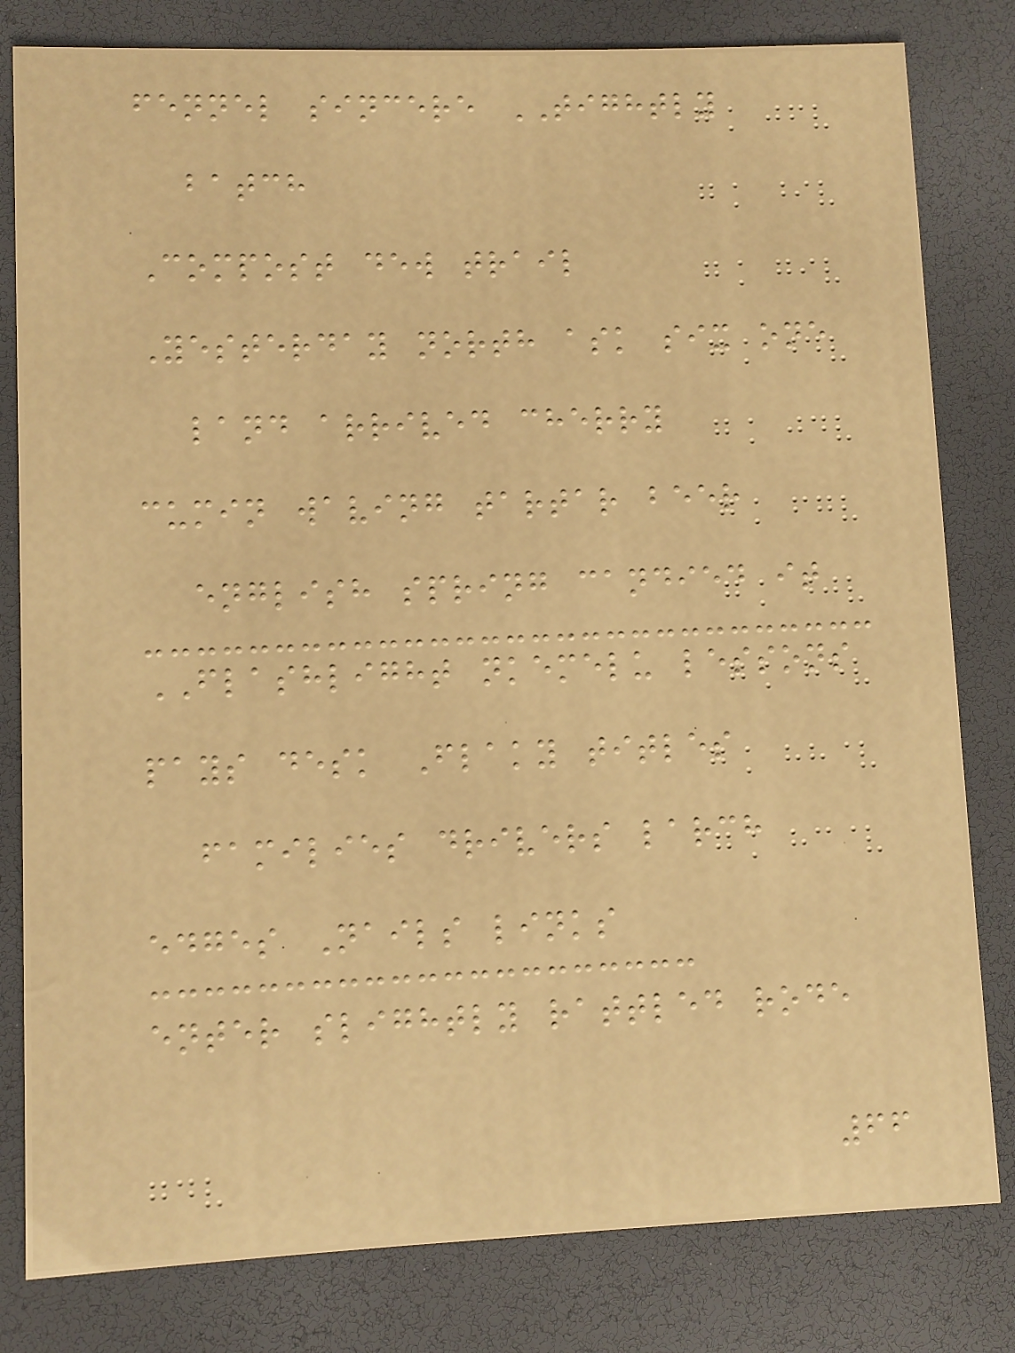fennel sincere TIGHTLY
batch
Compost dew trail
Yesterday north ask six one
land arrived cherry
cumin waving tartar beer
english spring candied it
FLASHLIGHT nkemelu lessons
pays desk Flaky titles
families drivers larch
edges Nails links
enter slightly rattled rode
66
